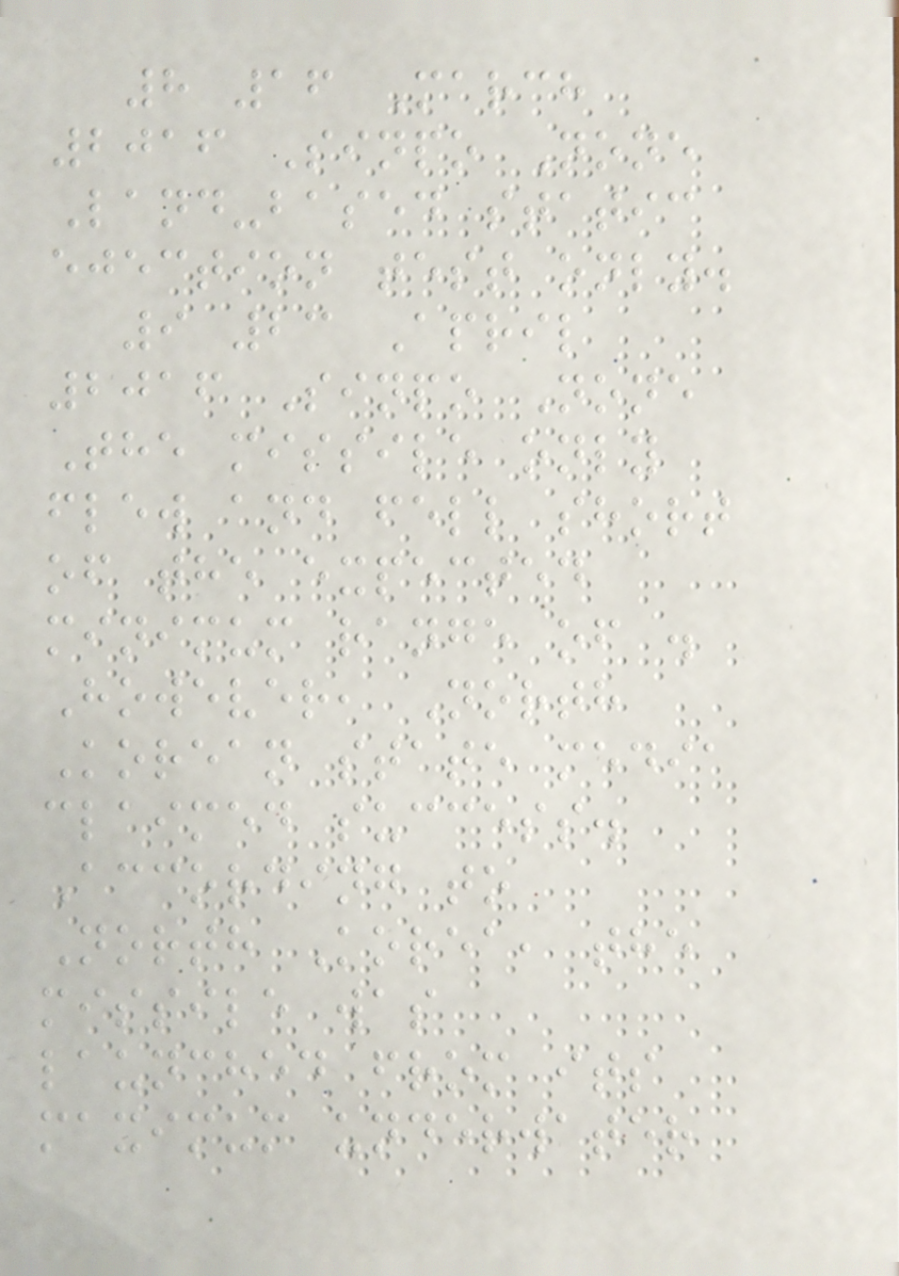8 16 March
2016 Sinpo None
Land-based static
ejection test only.
9 23 April
2016 Sinpo None
The missile only
flew and fell short
of the expected
minimum range of .
However, North
Korean state media
claimed success.
According to
North Korea, the
missile was
launched from its
maximum underwater
